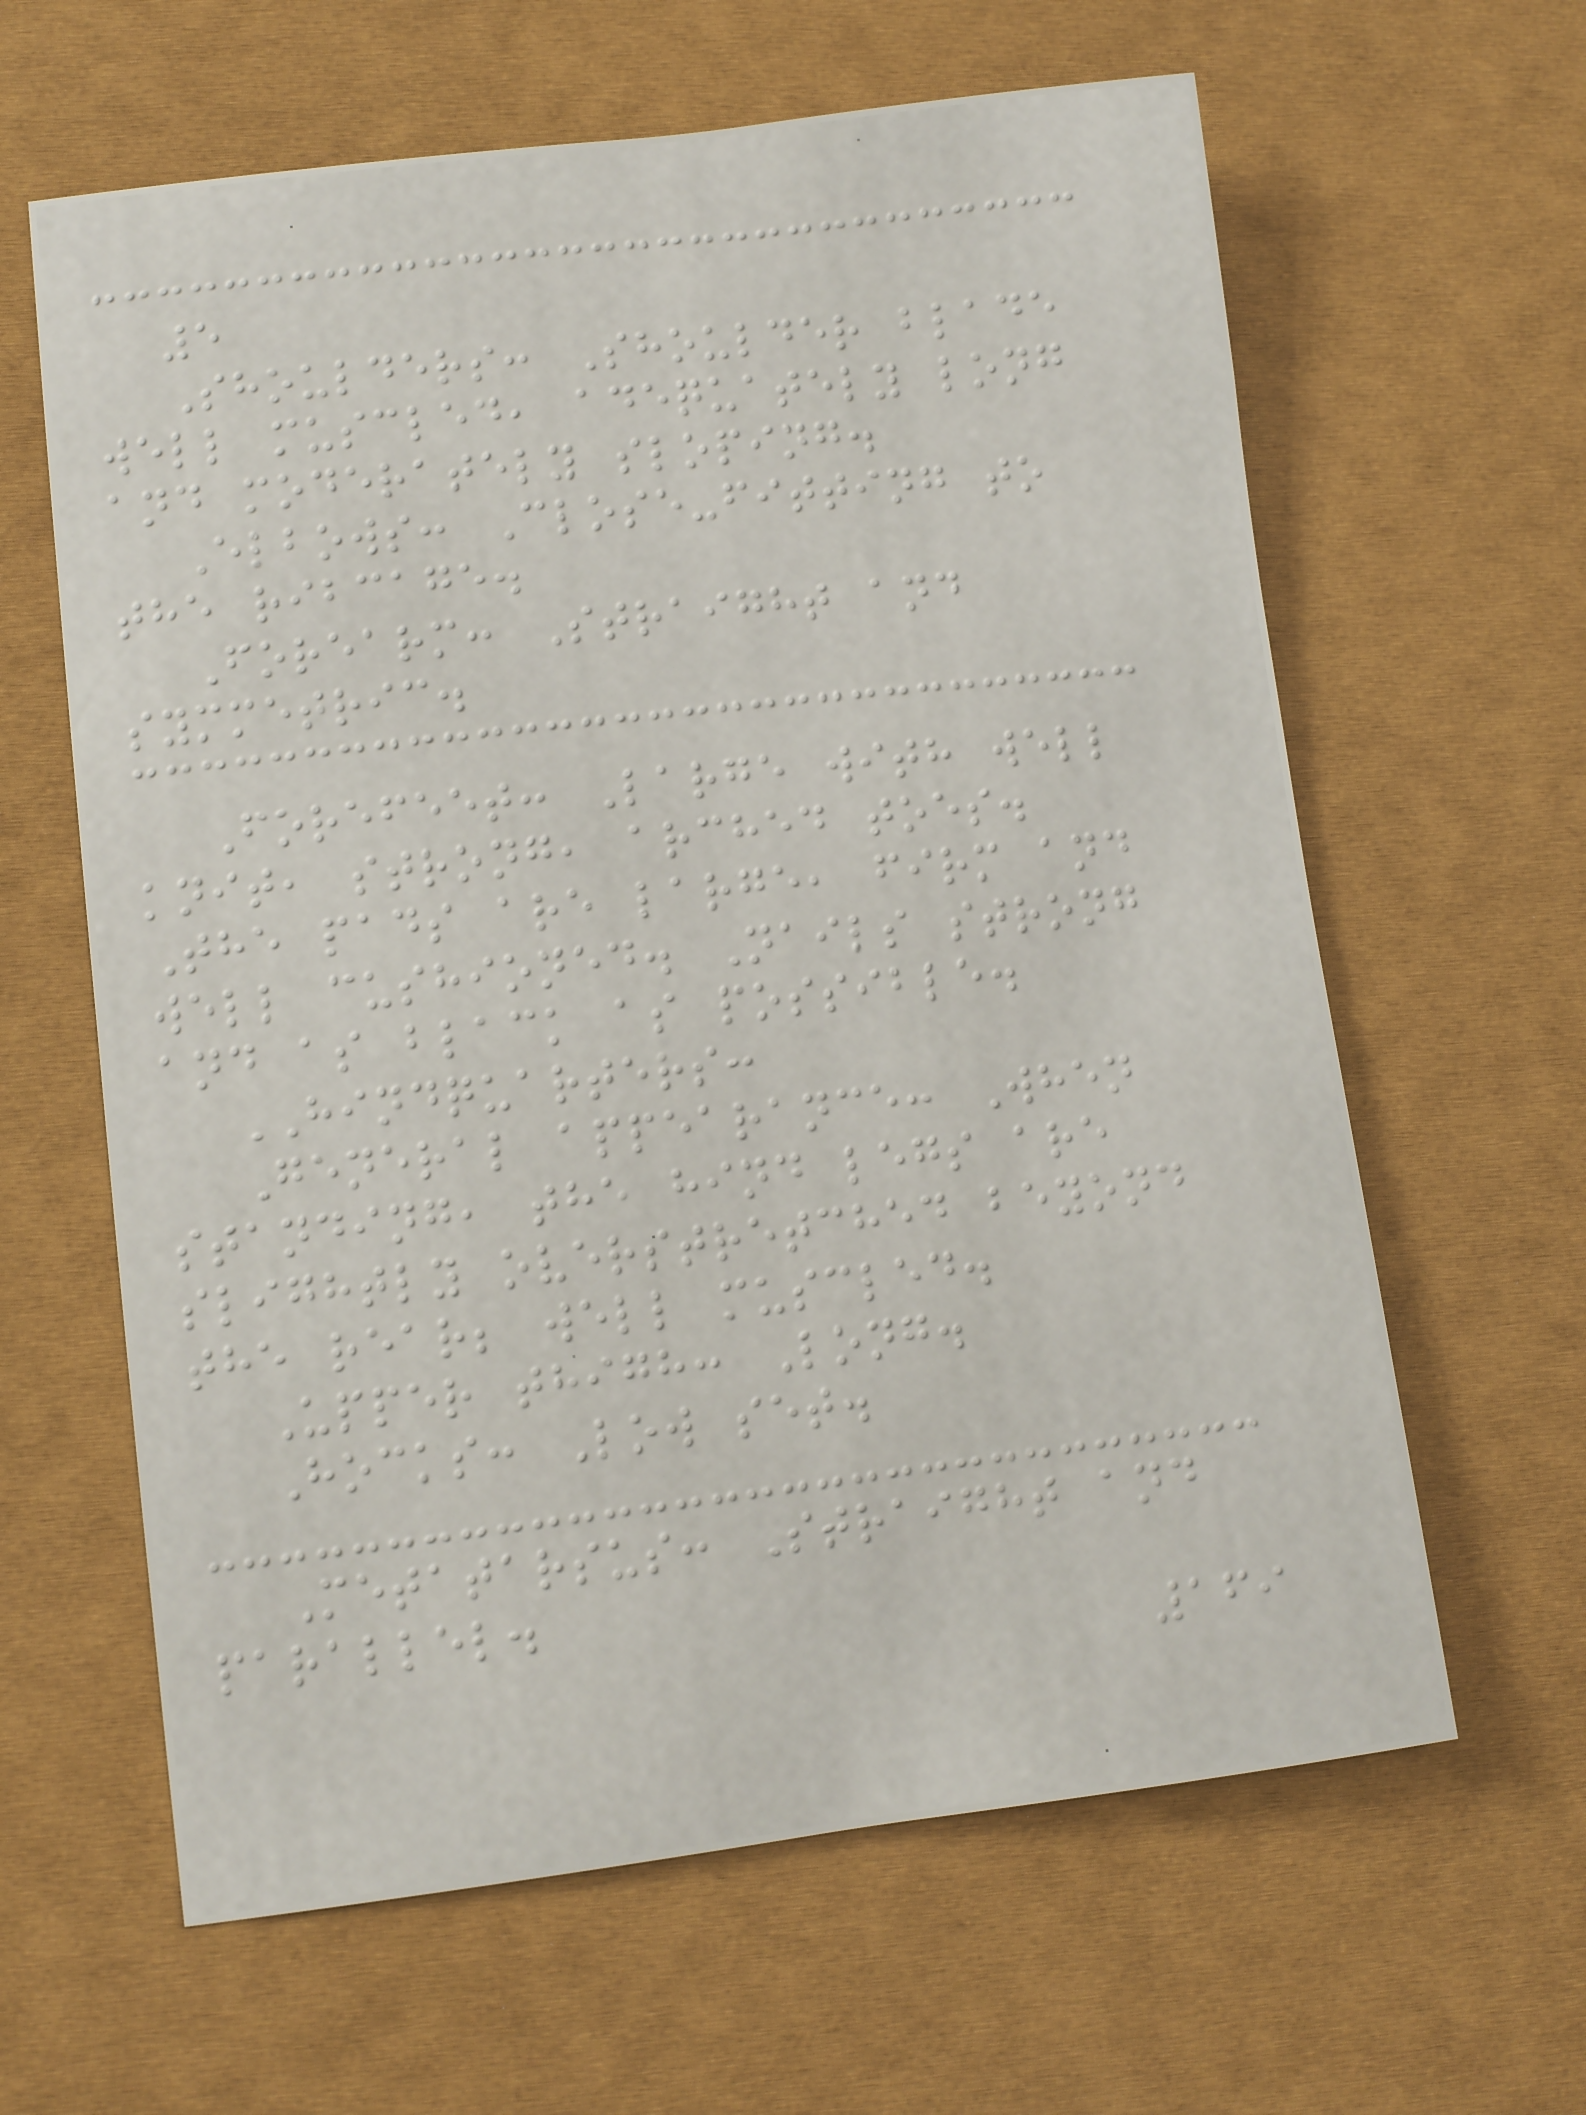5
Shoulders: Shoulder blade
well muscled, adequately long
and moderately sloping.
Elbows: Close-fitting to
the ribcage.
Forearm: Straight and
symmetric.
Forefeet: Large with well
knit, strong, arched toes.
The pads are large, firm and
well cushioned. Nails strong
and as black as possible.
HINDQUARTERS:
General appearance: When
standing, the hind legs are
slightly overstretched beyond
the rear; well muscled.
Upper thigh: Long.
Hocks: Low set.
Metatarsus: Straight and
parallel.
169
